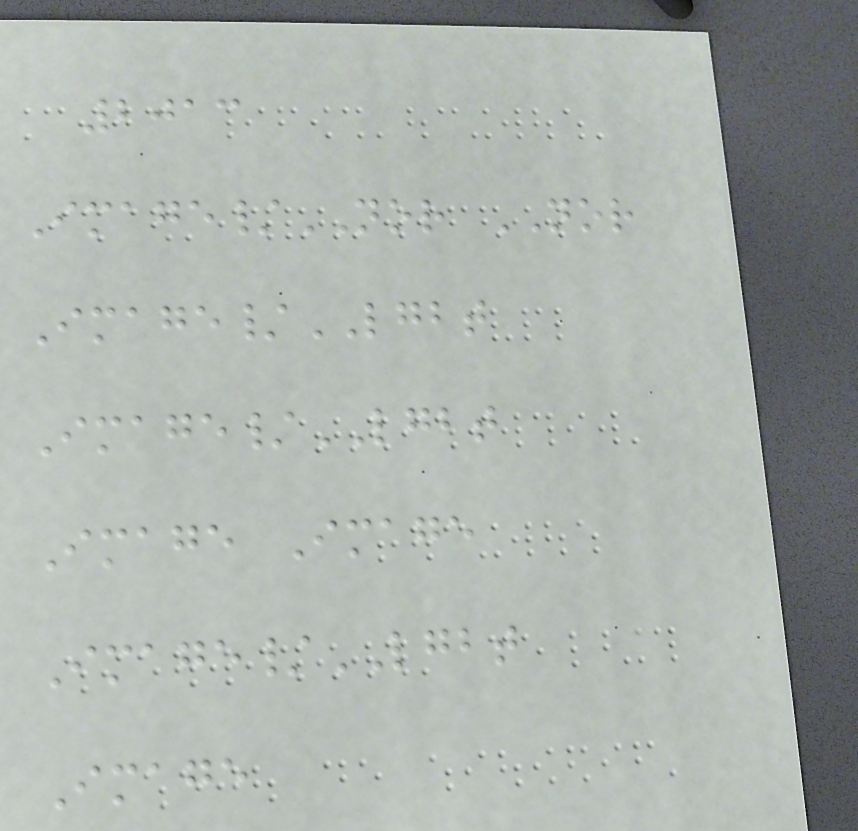2013
Image/NOR NOR
Image/LGBT
Image/LGBT
Image Image
Image/LGBT
Image
